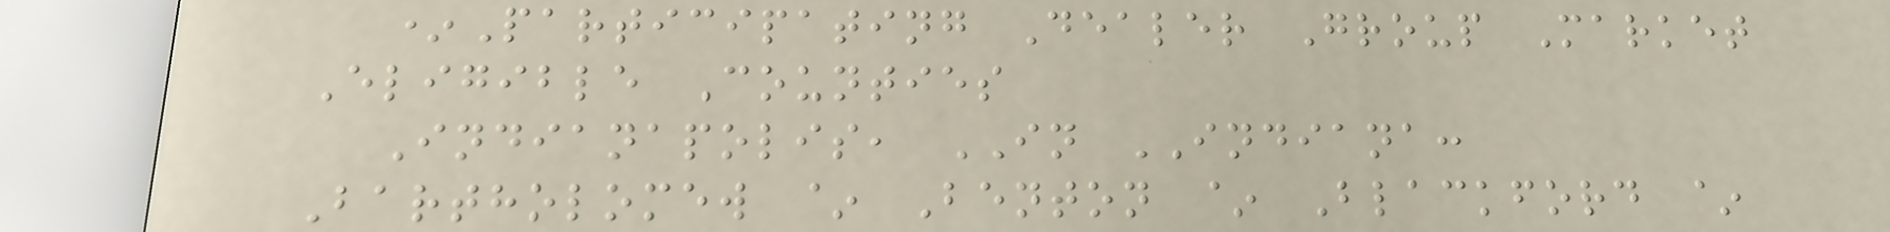*Participating Dealer Group Market
Eligible Counties
Indianapolis, IN INDIANA:
Bartholomew ~ Benton ~ Blackford ~
